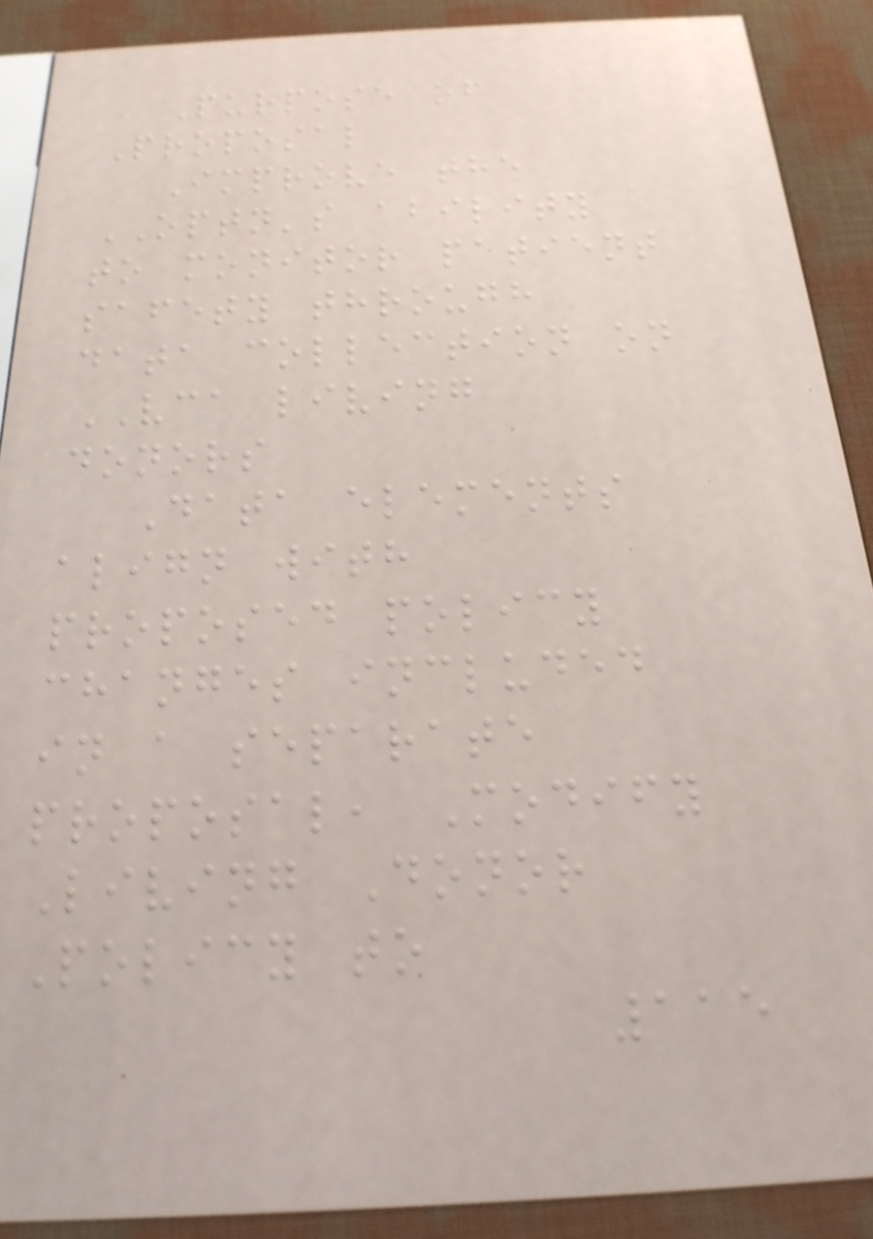Purpose of
Proposal
Improve the
OPTN's ability
to monitor patient
safety through
data collection on
VCA living
donors
Data elements
align with
proposed policy
changes included
in a separate
proposal, Modify
Living Donor
Policy to
115
